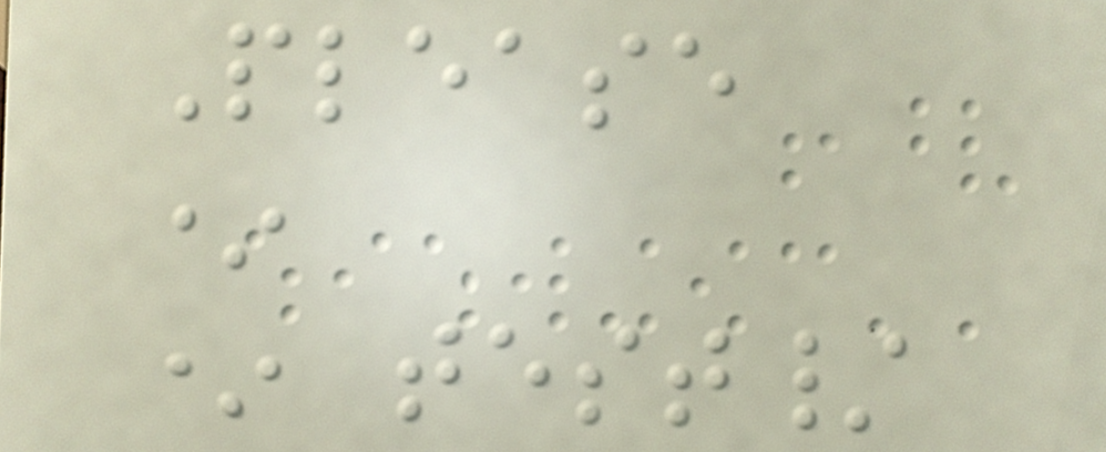Please
*
* test/
